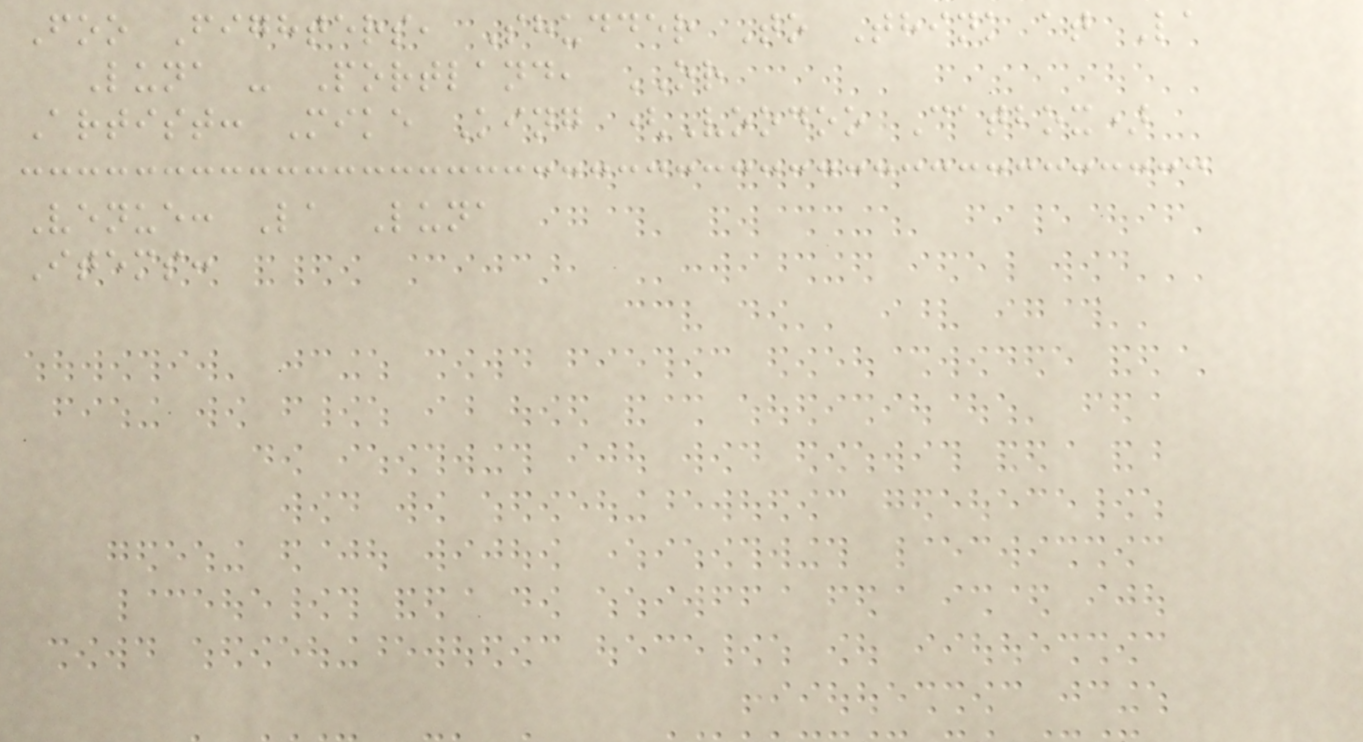Foo Fighters, Shudder To Think at La
Luna - Portland, OR
Artist: Mike King (Voodoo Catbox)
Venue: La Luna
Items:
